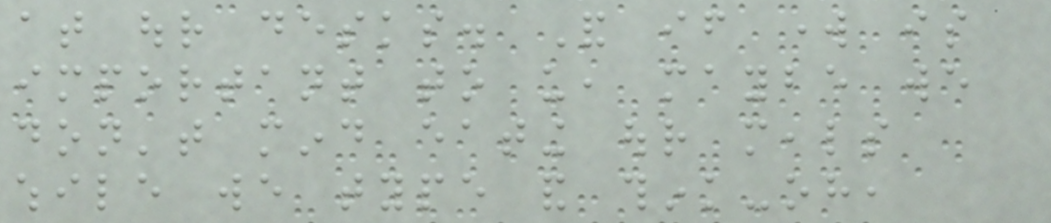at our desks. And if work is
important to us, maybe we
don't mind eating our meals
while we type and think-oh,
